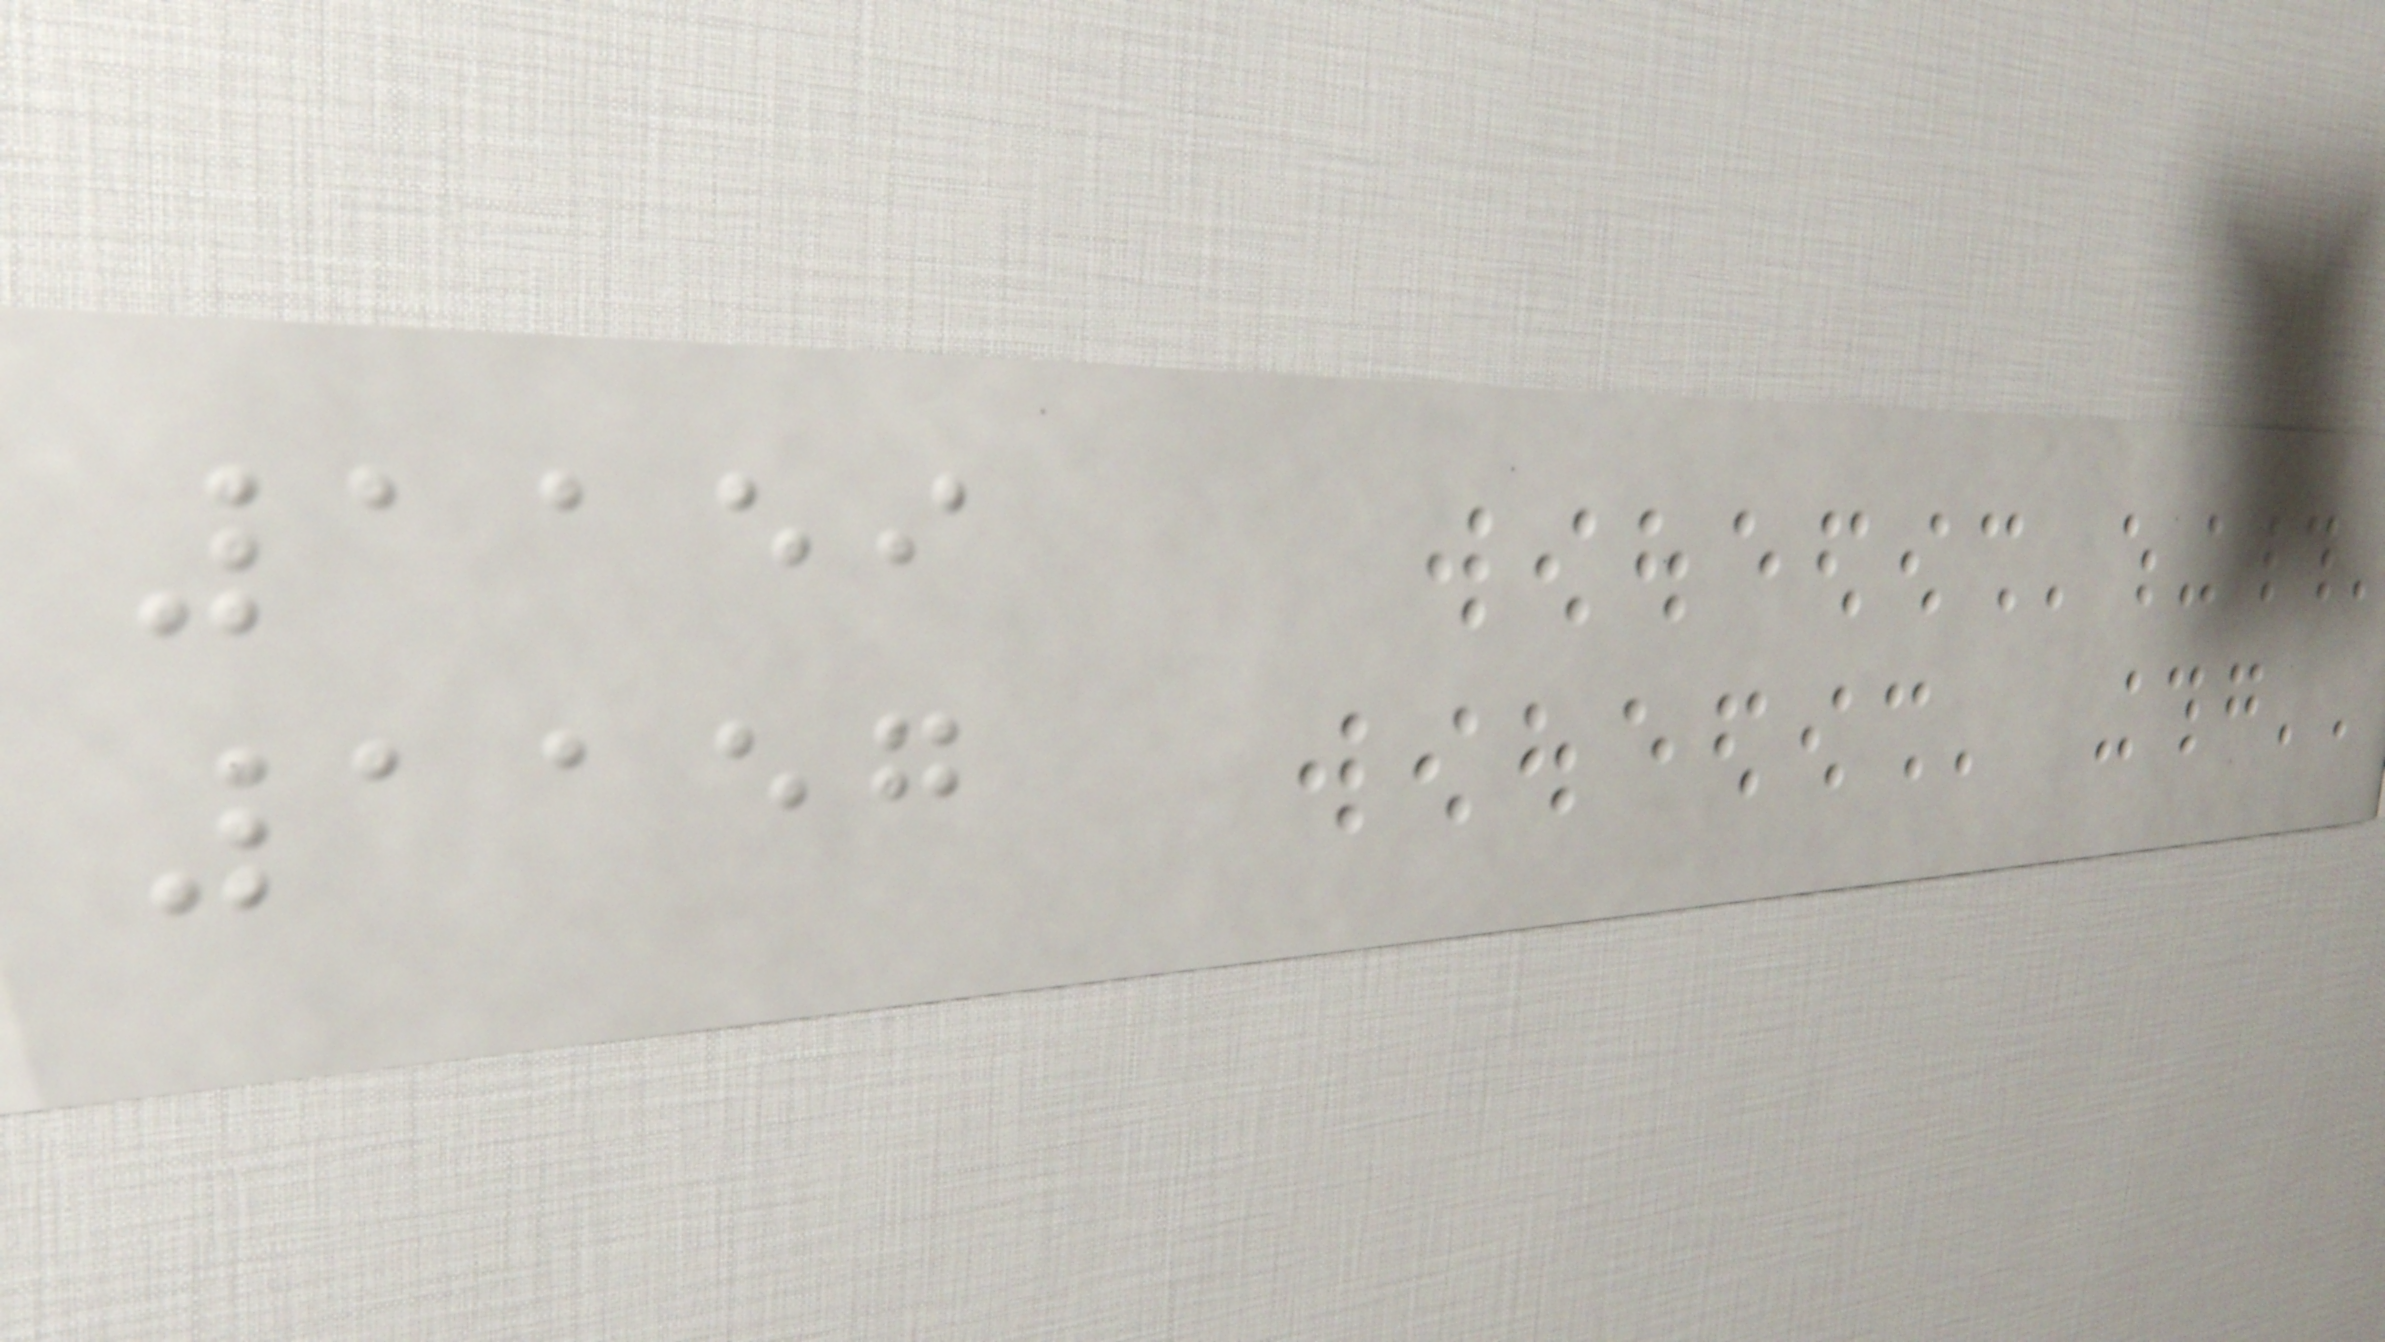1159
1157
